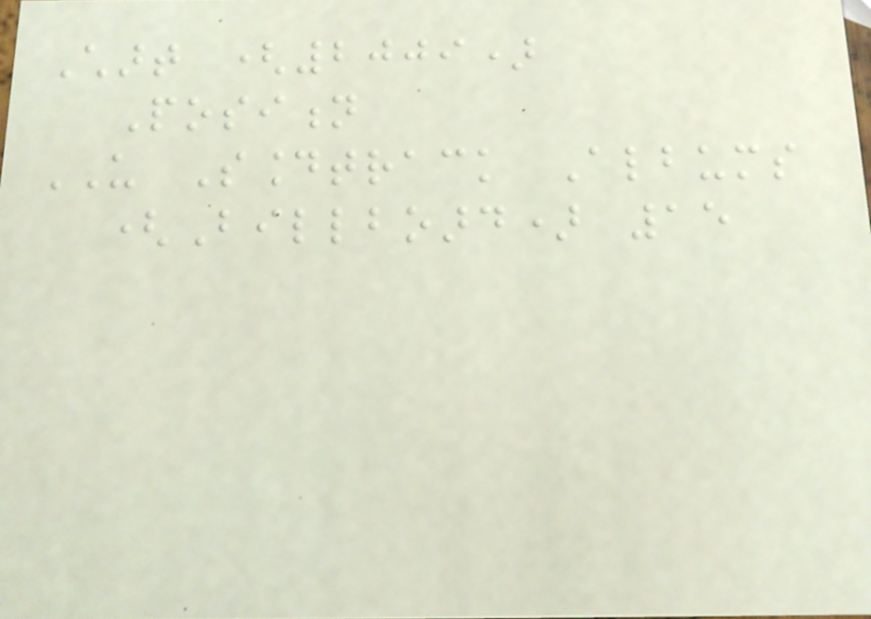Chart (2009)
Position
US Soundtrack Albums
(Billboard) 15
